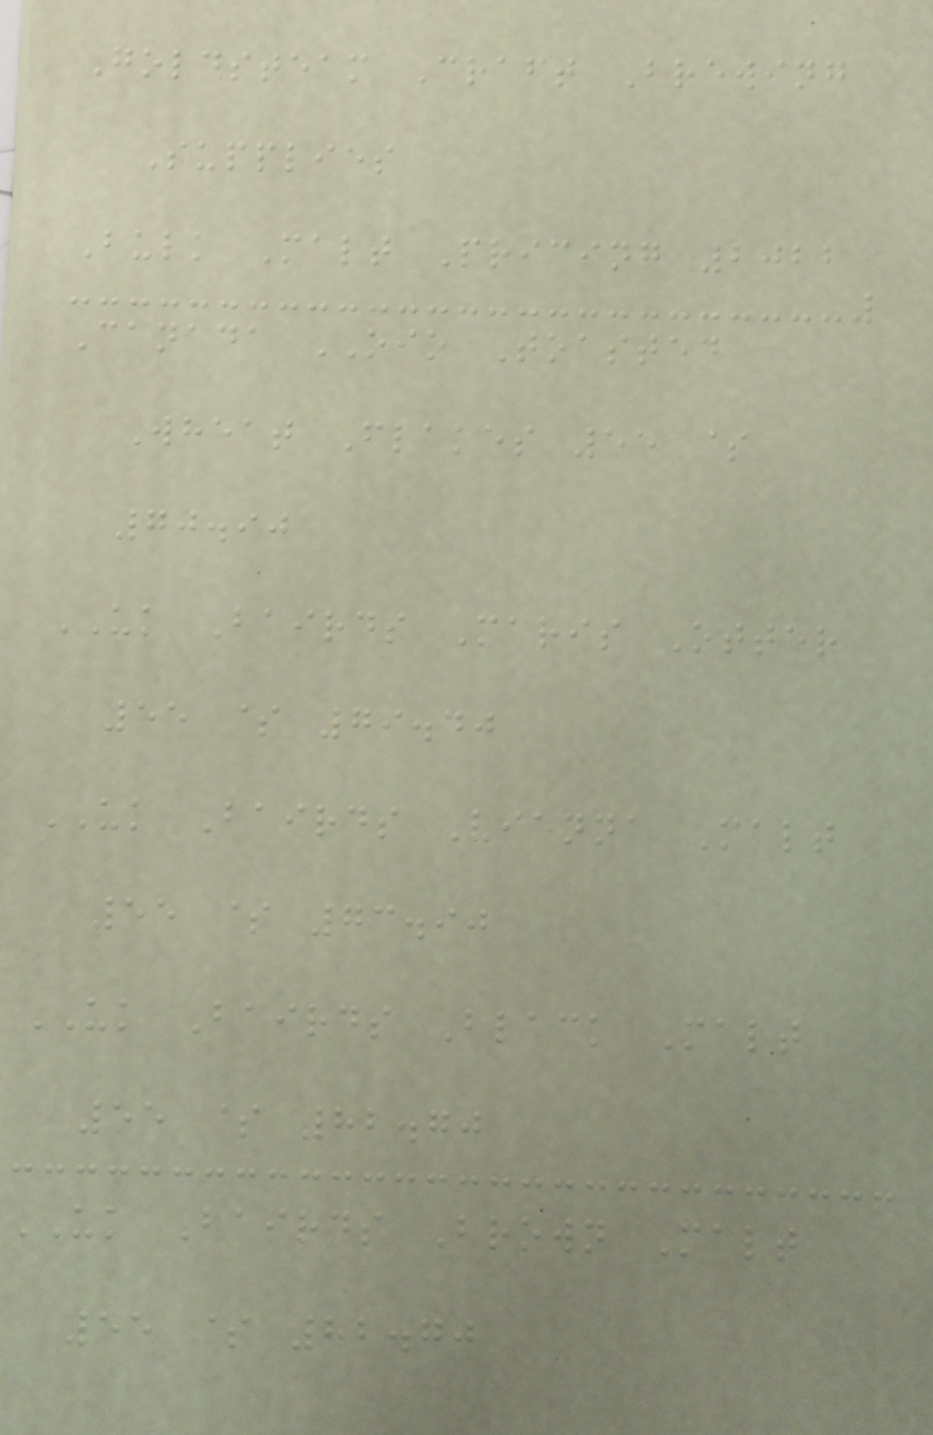Goldsteam Craft Brewing
Supplies
Bulk Malt Pricing 2022
Canada OIO Toasted
Wheat Flakes 55 $
70.90
UK Bairds Maris Otter
55 $ 79.40
UK Bairds Vienna Malt
55 $ 73.90
UK Bairds Black Malt
55 $ 82.70
UK Bairds Brown Malt
55 $ 82.70
